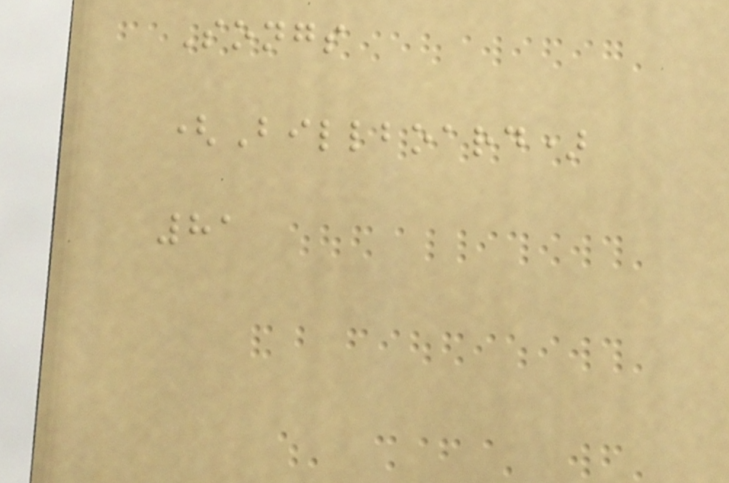Songs
(Billboard)
81
